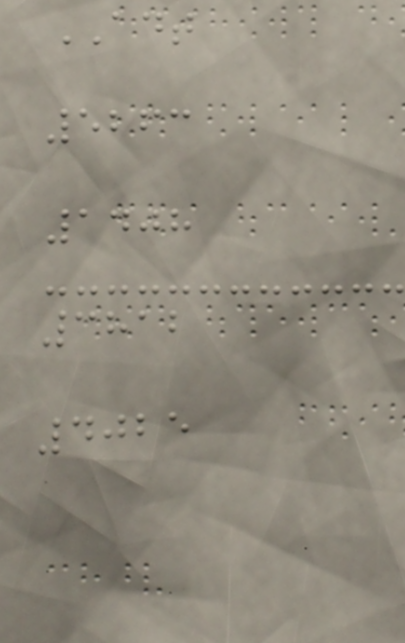ADT
5263
1408
3812
4025
